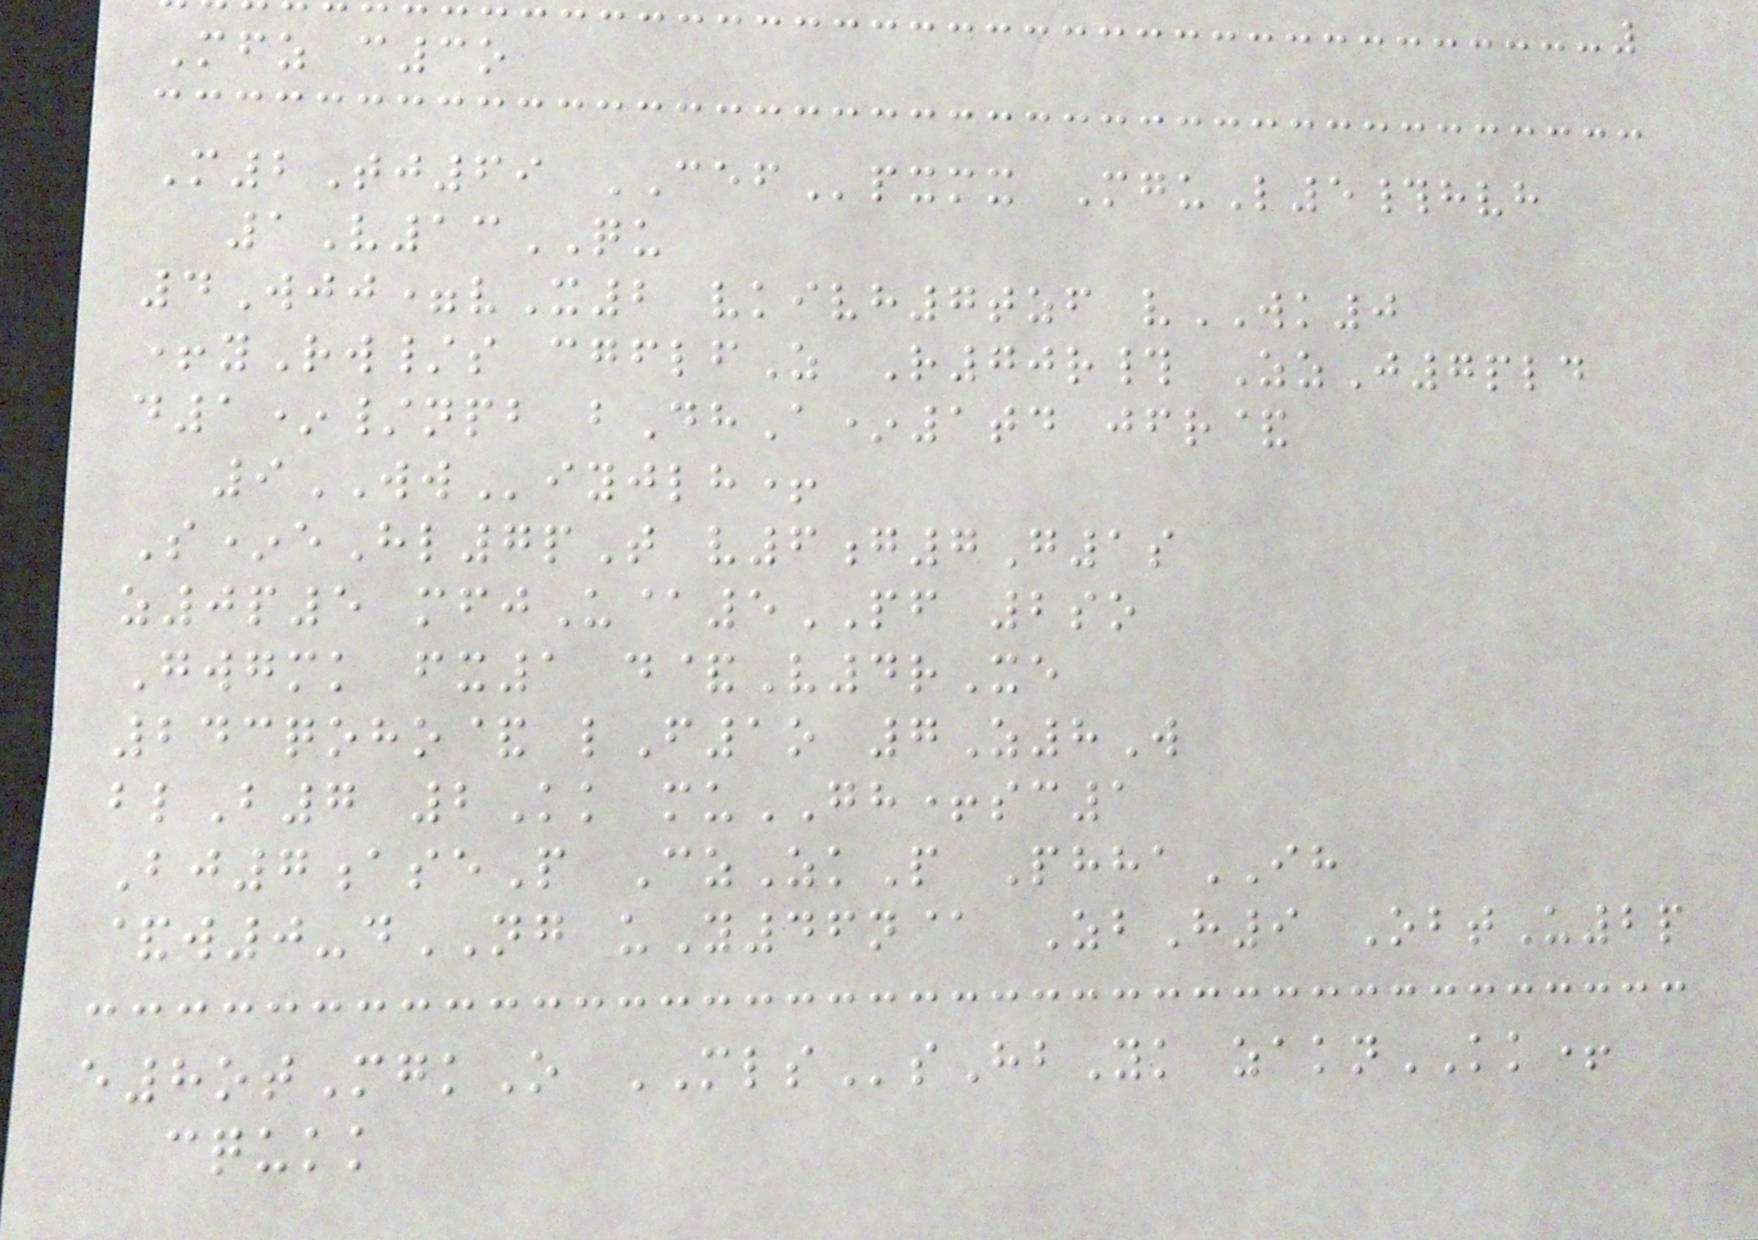Mfz c3o
M2Tj69 CEFpxmx MguL5#hvh
1V13QU
4Wjj=vX2 vkivh7tzf vWK0
+yRw/s cgflfZ R70r# ZzJ7pld
d1*/npb bDhA*1td jfr&
9WWiyjlh+
S*eHl7pT v6g7G1s
z0p5 mfjU@5PF 2so
Gwgmk fx1 d&V4rXe
243qoho& lF1o 7Z8W
blB7 2Kk muGH+sc1
Bj7aseP CzZkP PhhaIH
&w0-dNG uY46n@ ZbH9 ObtU2p
e8otMgkO MLSsHbYk zaknKK+
cqukk
